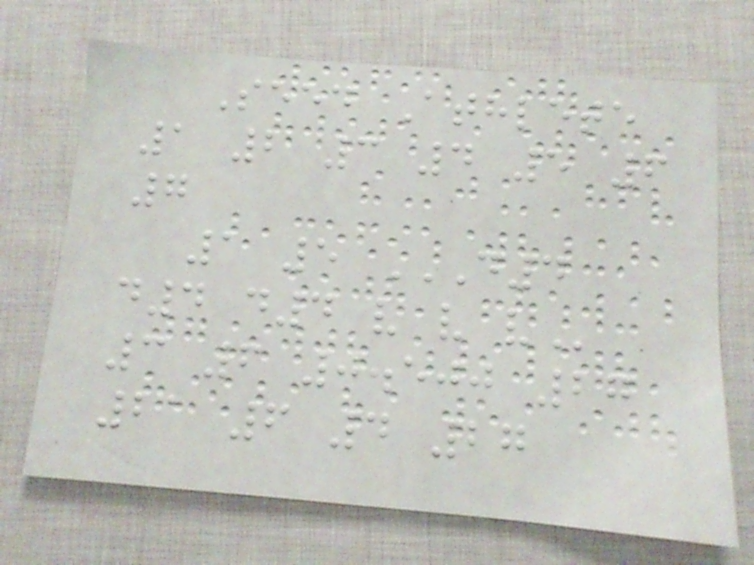Seed Athlete
1 2 3 4 5 6
7
1 5 D4
D4 D4 V V V
3 6 0.500 27
21 6 4 27
